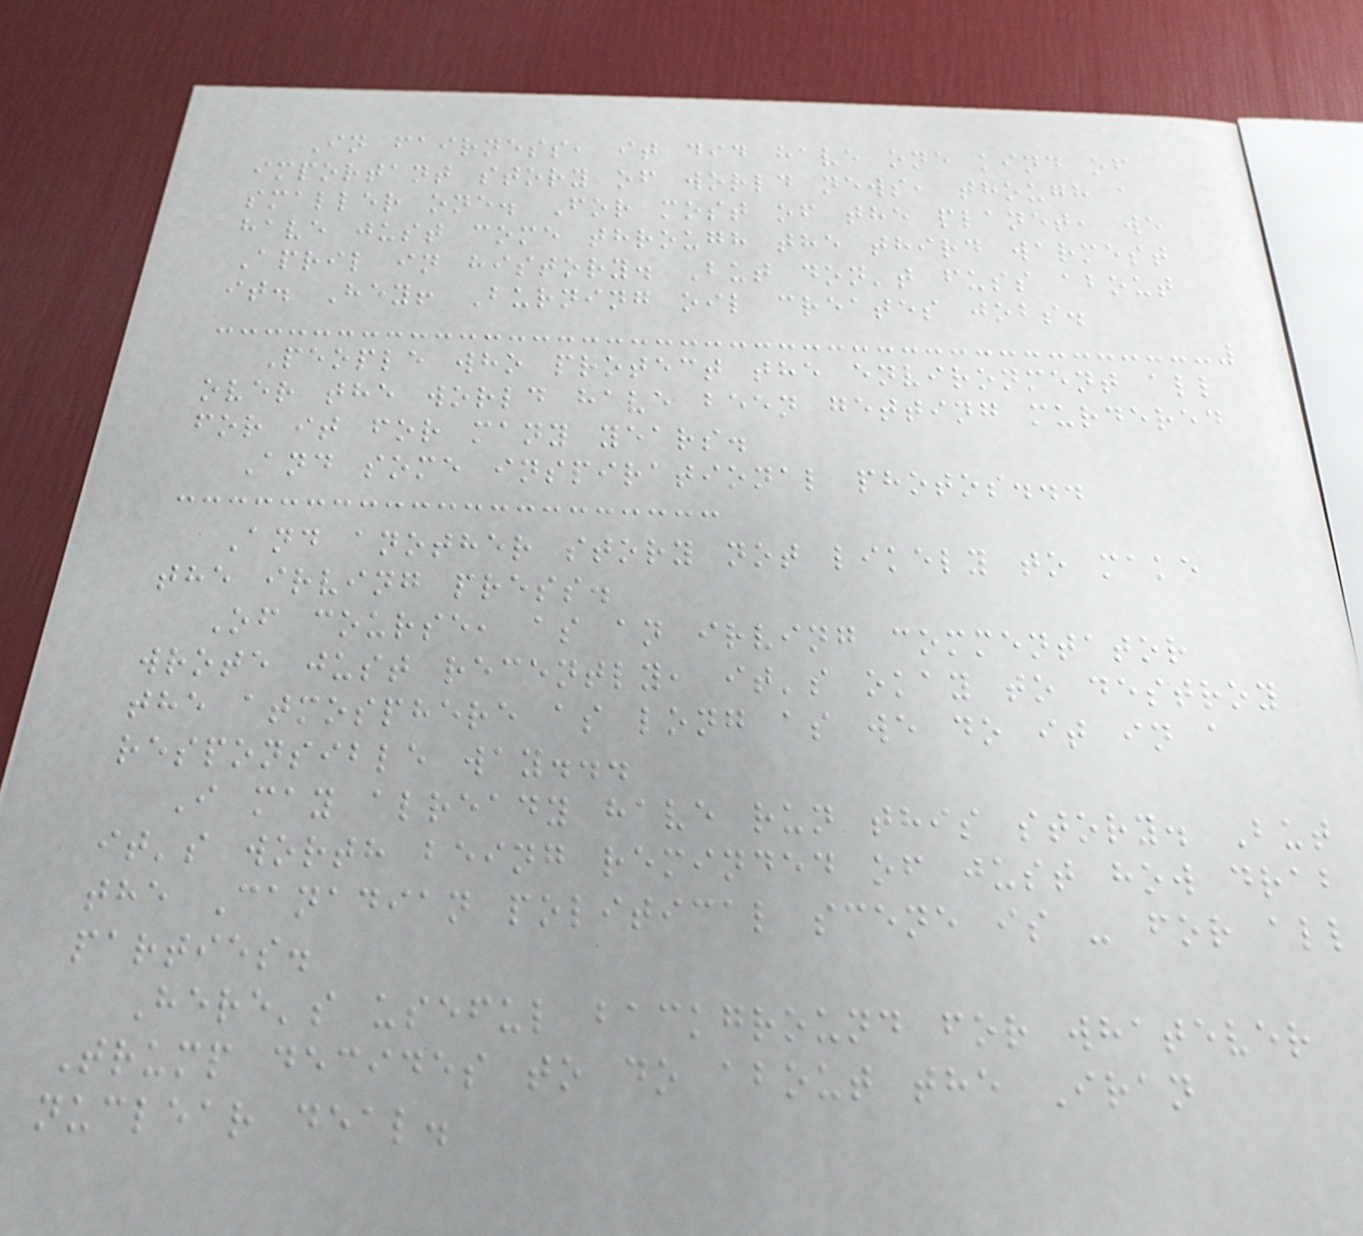In fairness, it did have one kind of
important story of world news, though a
smaller one. For most of the planet, we
have just come through the third warmest
April in history. But don't fuss about
it. Hey! Burning oil creates jobs.
People who protect the environment all
over the world have been getting murdered
for it for many years.
And some inspirational photos...
And another story not likely to make
the irving press.
Of course, as an irving commentator
wrote just recently, it's okay to destroy
the atmosphere as long as we do it in a
responsible way...
I may already have run this story. But
it's worth being reminded of just how drab
the Canadian political scene is - for all
parties.
Here's useful background for whatever
Trump decides to do about the Iran
nuclear deal.
